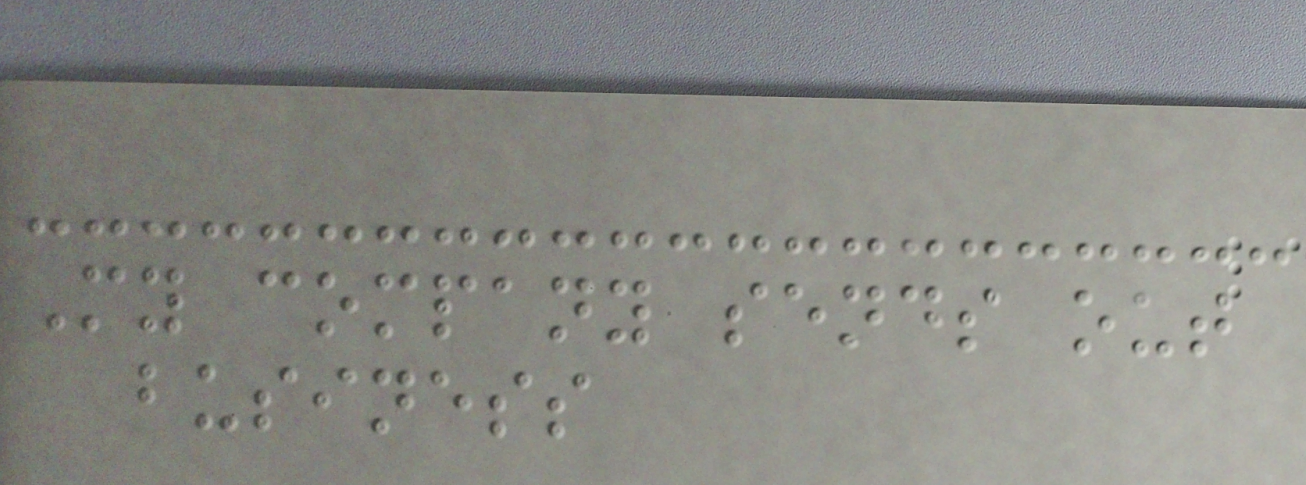My company sends out
business
